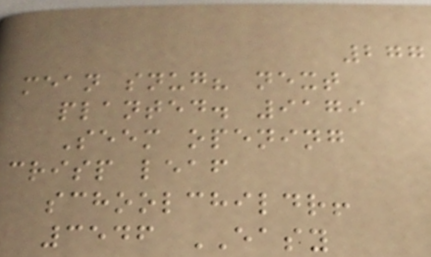277
mean snug? next
planted. 9179
Seem opening
crisp leaf
schoolchildr!
3546 EASY
